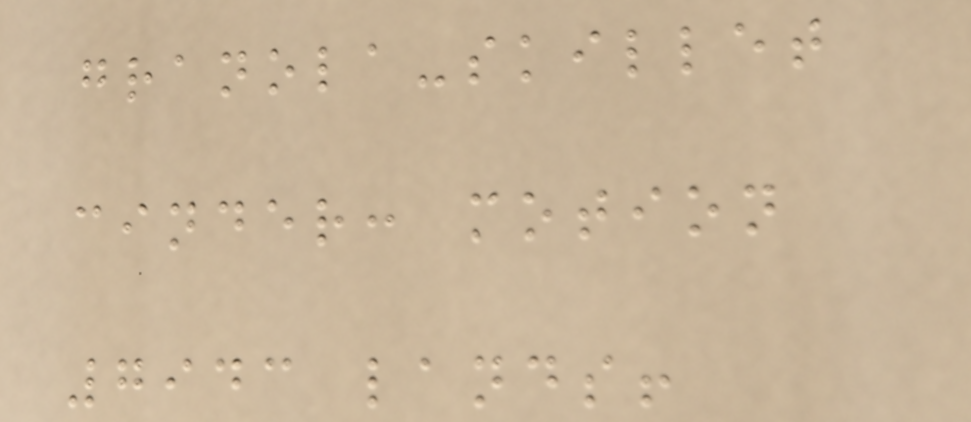granola-skillet
cinder: motion
7943 lands!
